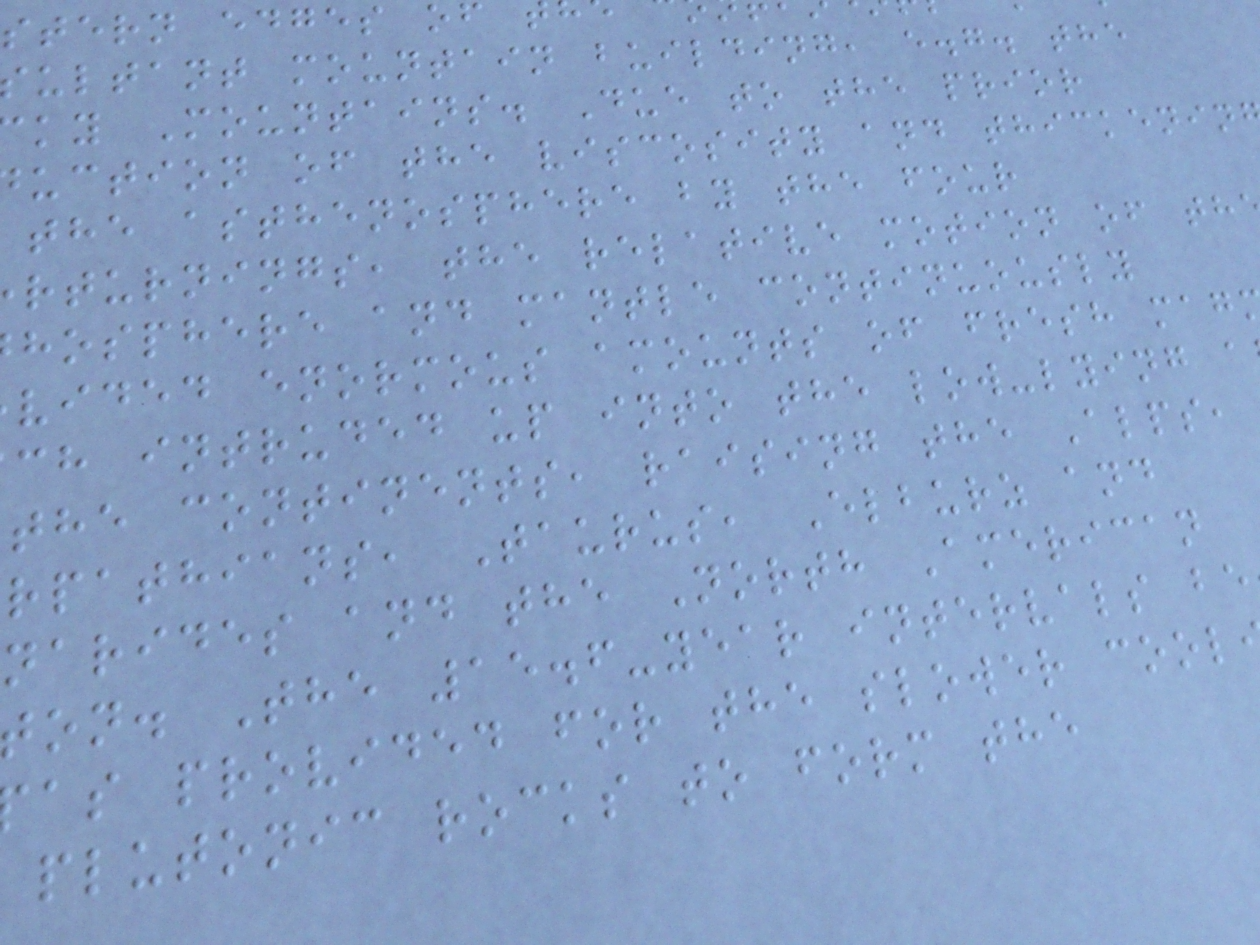stern edges of
ultant mountain building, e.g. the
ky Mountains. Due to the prior
uction of the viscosity and thickenin
the asthenosphere by the four
rturnings, the relative motion of th
hosphere and mantle continuously
vided enormous amounts of fresh mag
ch intruded up into the low-lying a
the continents, raising the Alps,
rpathians, Taurus, Elburz and
narides and the North American
on. The 15.6-year intervals be
as provided for the slower cool
plutonic rocks to form the
